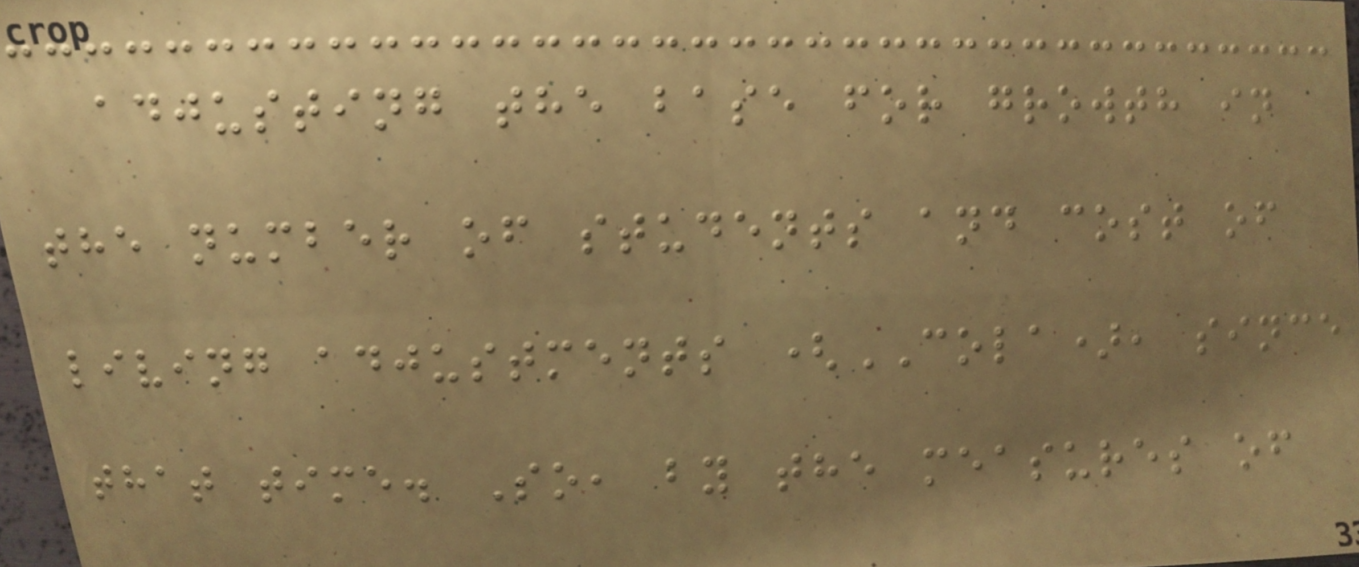adjusting the base for growth in
the number of students and cost of
living adjustments (COLA), since
that time. So, by the measures of
